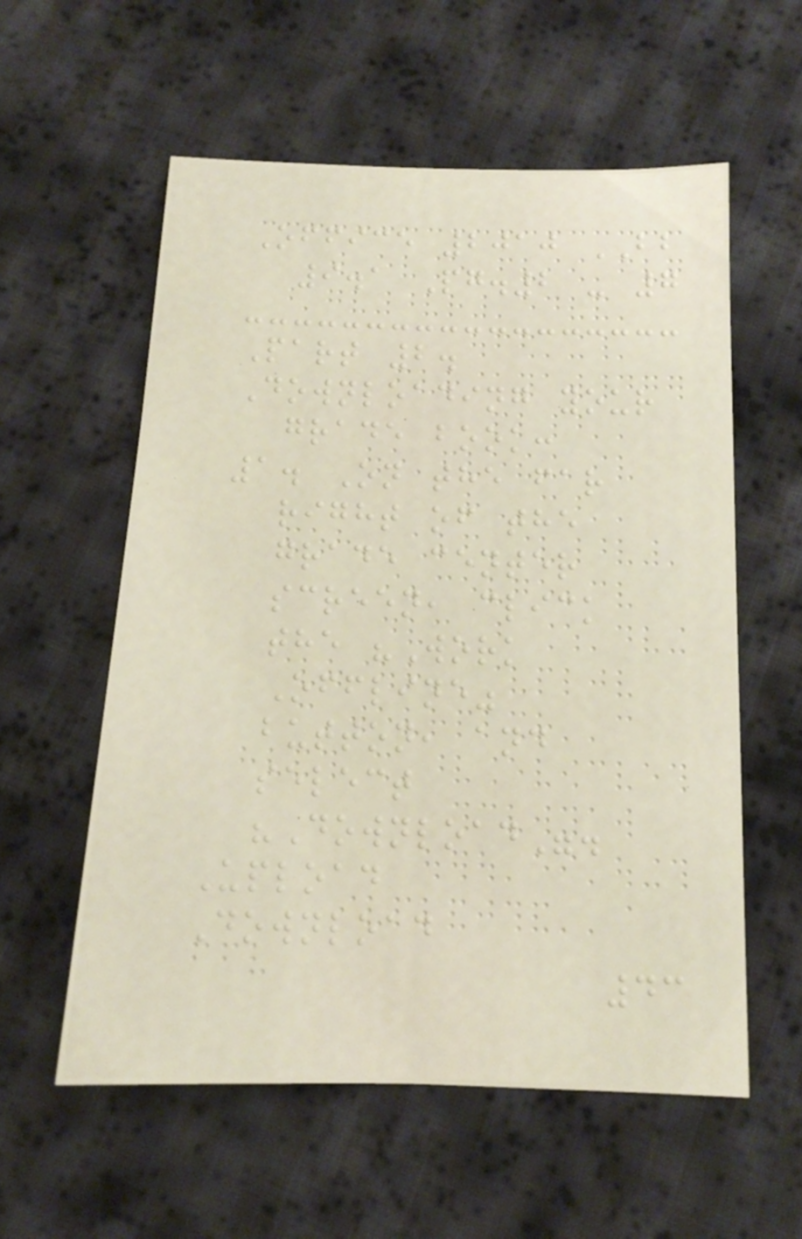Office 2010 BB
9.1 Pg.2 - 7
Part 2.
Downloading your
grade book:
1. On the far
right of the
grade center
screen, click
the "Work
Offline"
button, and
select
"Download".
Upload
Download
43
